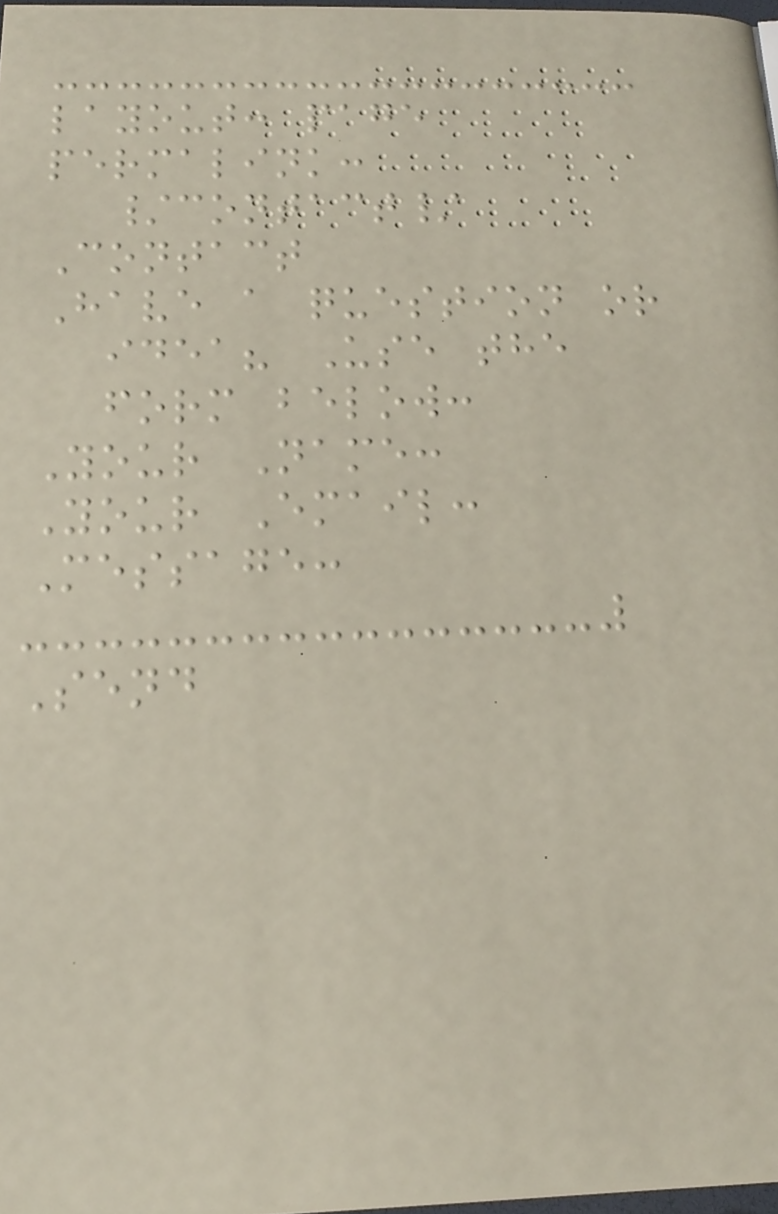layout: page
permalink:
/contact/
Contact
Have a question or
idea? Use the
form below:
Your Name:
Your Email:
Message:
Send
